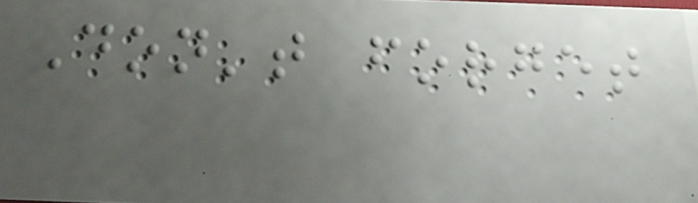Don't forget
